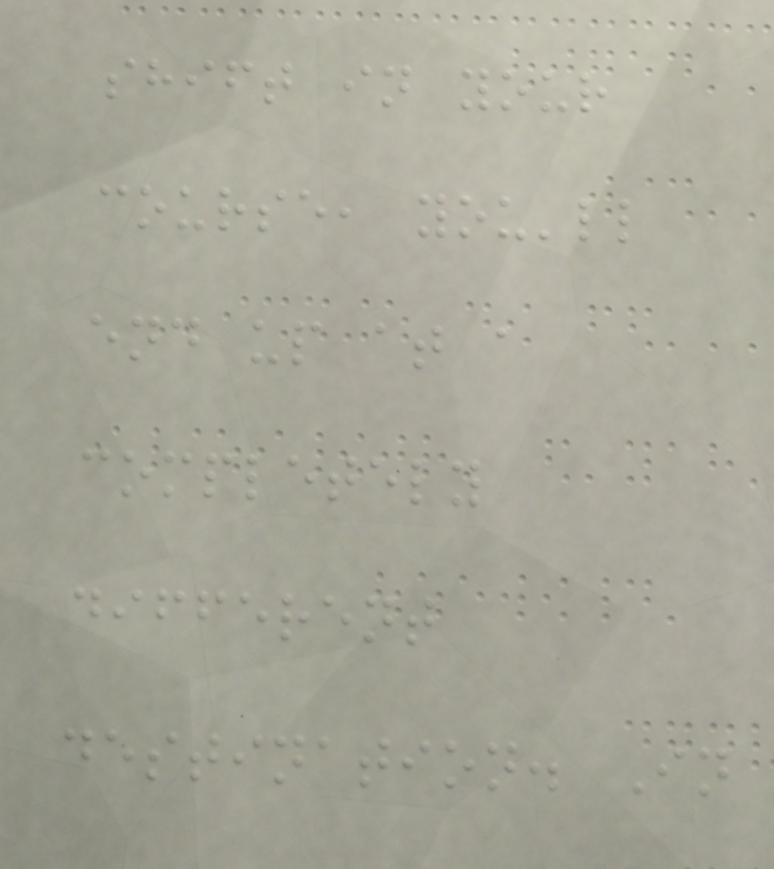shift in your
course, you'll
end up at a
completely
different
destination. In
